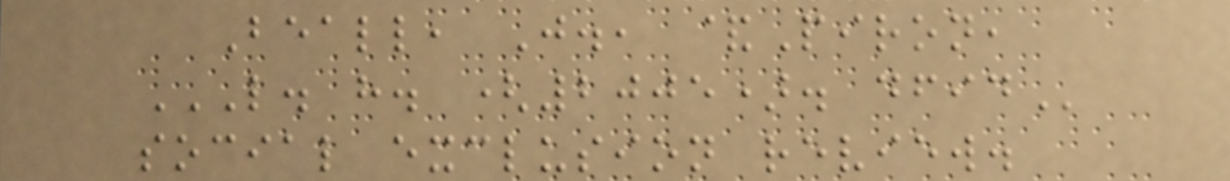Beall, J., &Piron,
L. H. (2005). DFID
social exclusion review.
